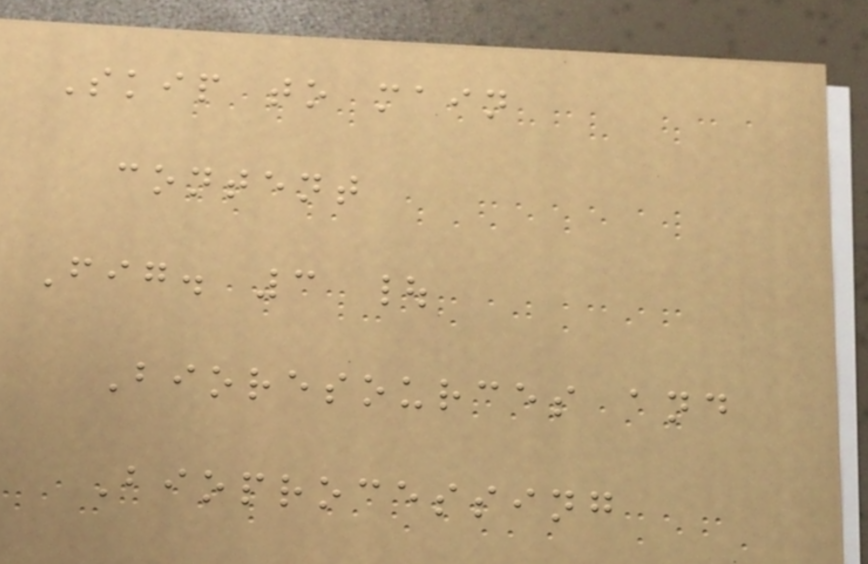Skip to main
content
Fig. 3 |
Bioresources and
Bioprocessing
